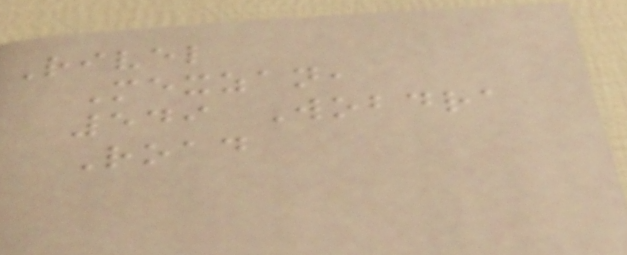Rivel
Mexzan,
549 Wobdra
Road
